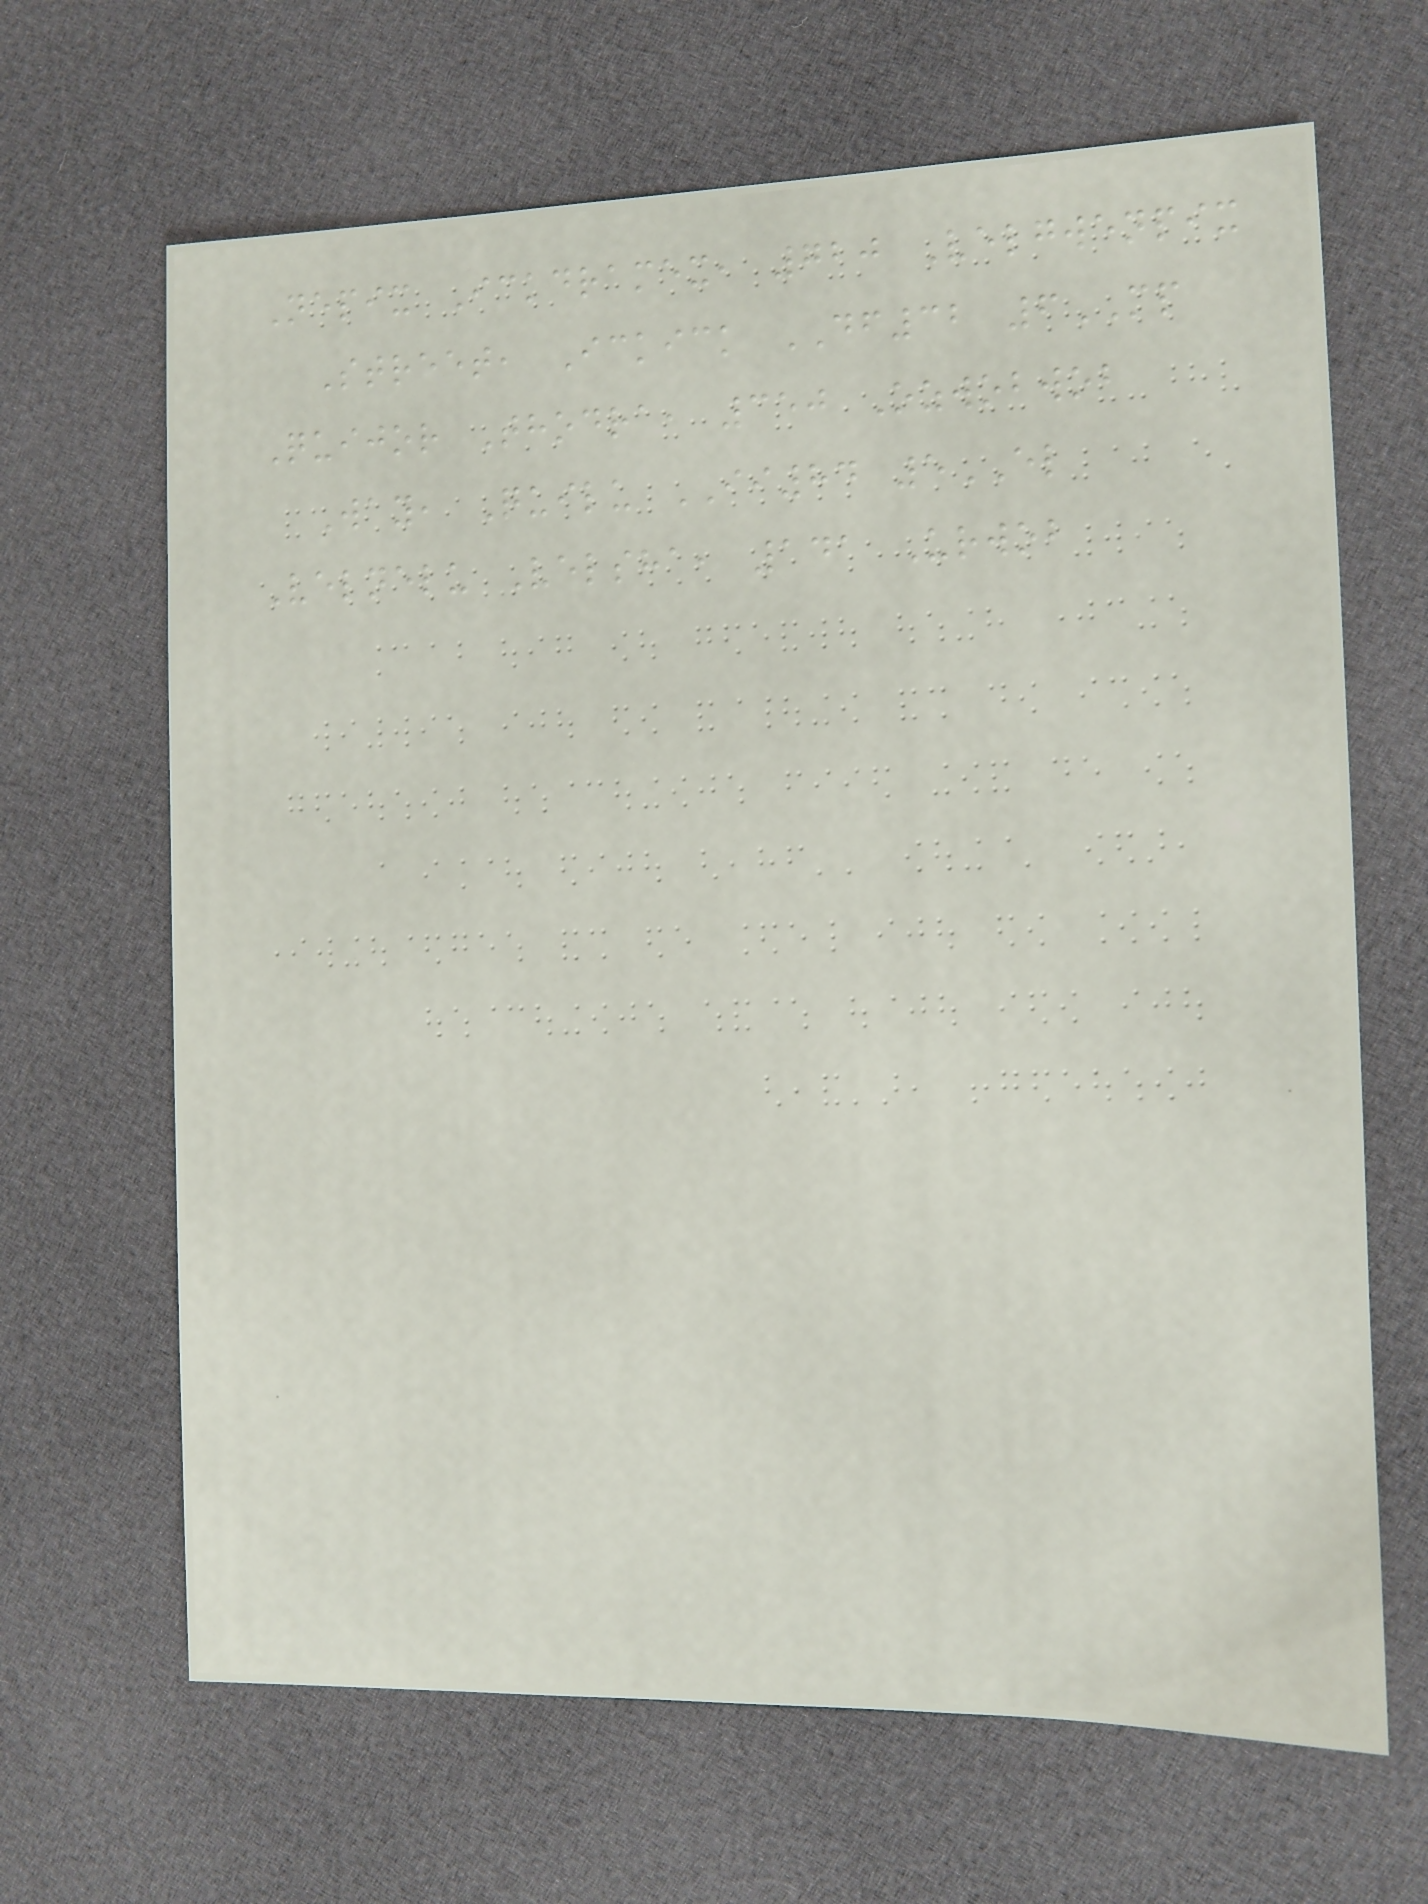Nepix Ickdramex, 720 Velgwenpix
Street, Ickick DF32 6MP
Quijor Thodra, 350 Ozwobwob
Way, Quilu II84 5EL
Velnelu Velsha, 141 Urwob
